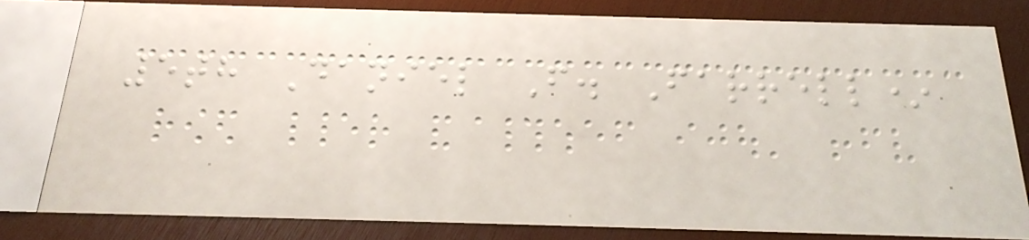5th Daniel F. Farrell*
